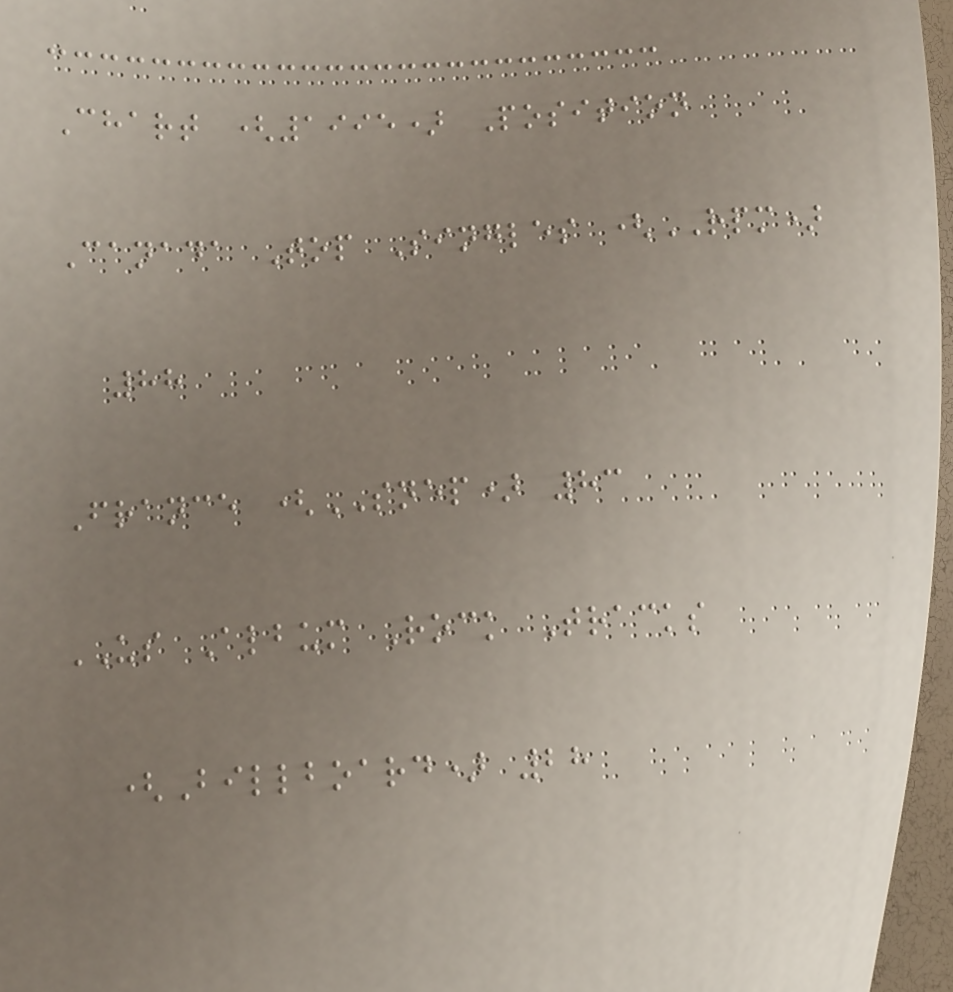Chart (1995) Position
Canada Top Singles (RPM)
88
France (SNEP) 83
US Album Rock Tracks
(Billboard) 28
